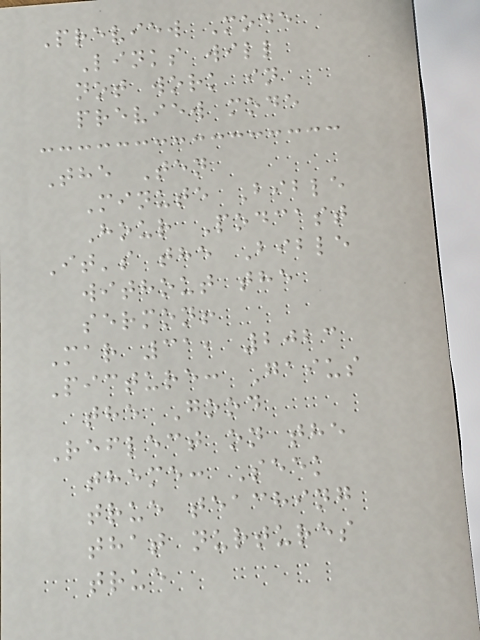Preview Mode
Links will
not work in
preview mode
The Ten
Minute Bible
Hour Podcast
It's the Bible
without the
sermon!
Mar 31, 2023
Picture: Gaius
the Good
Reflect on the
theme: Seek
true teaching
that nurtures
true
